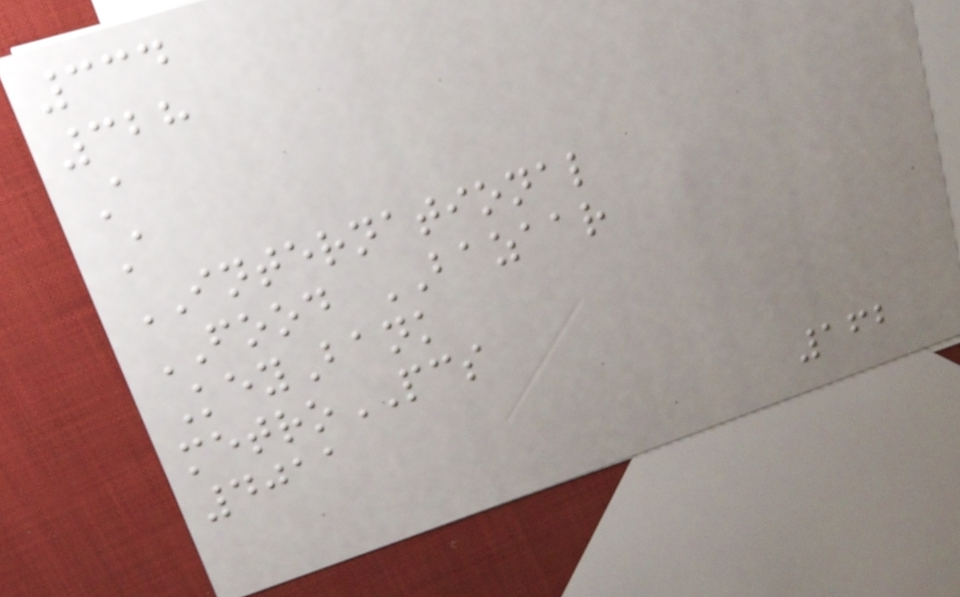334
328
A
A
INTERNATIONAL
FOOD BAZAAR
KeyBank
metroPCS
4011
162
